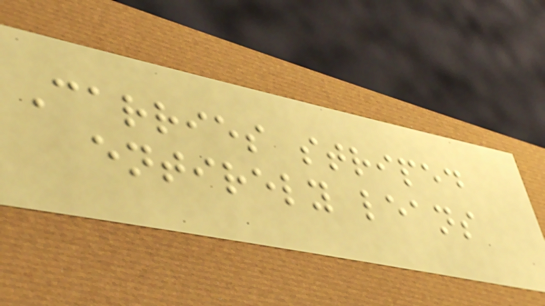Carries striped
entirely leans
